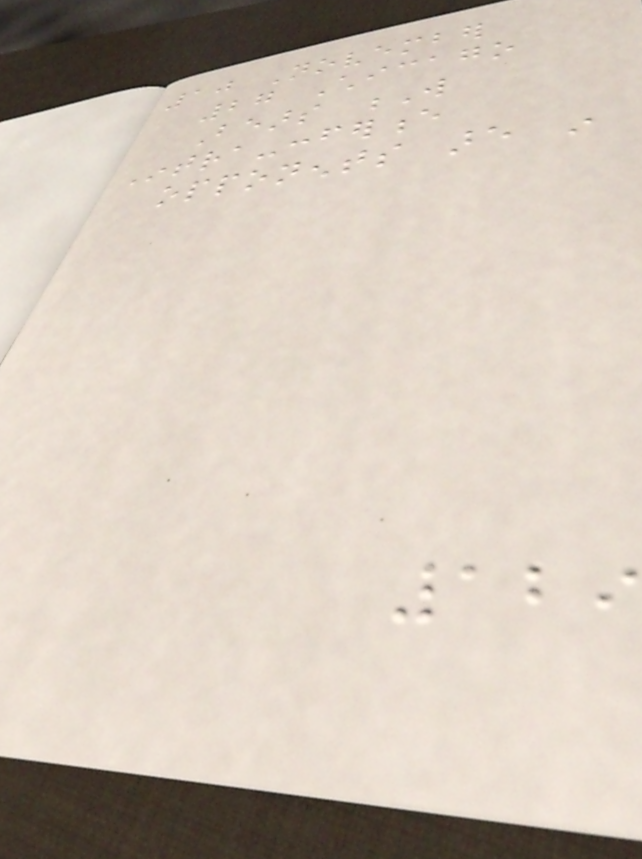10 November
27 Chicago
Bears W
Intra-conference
opponents are in
129
